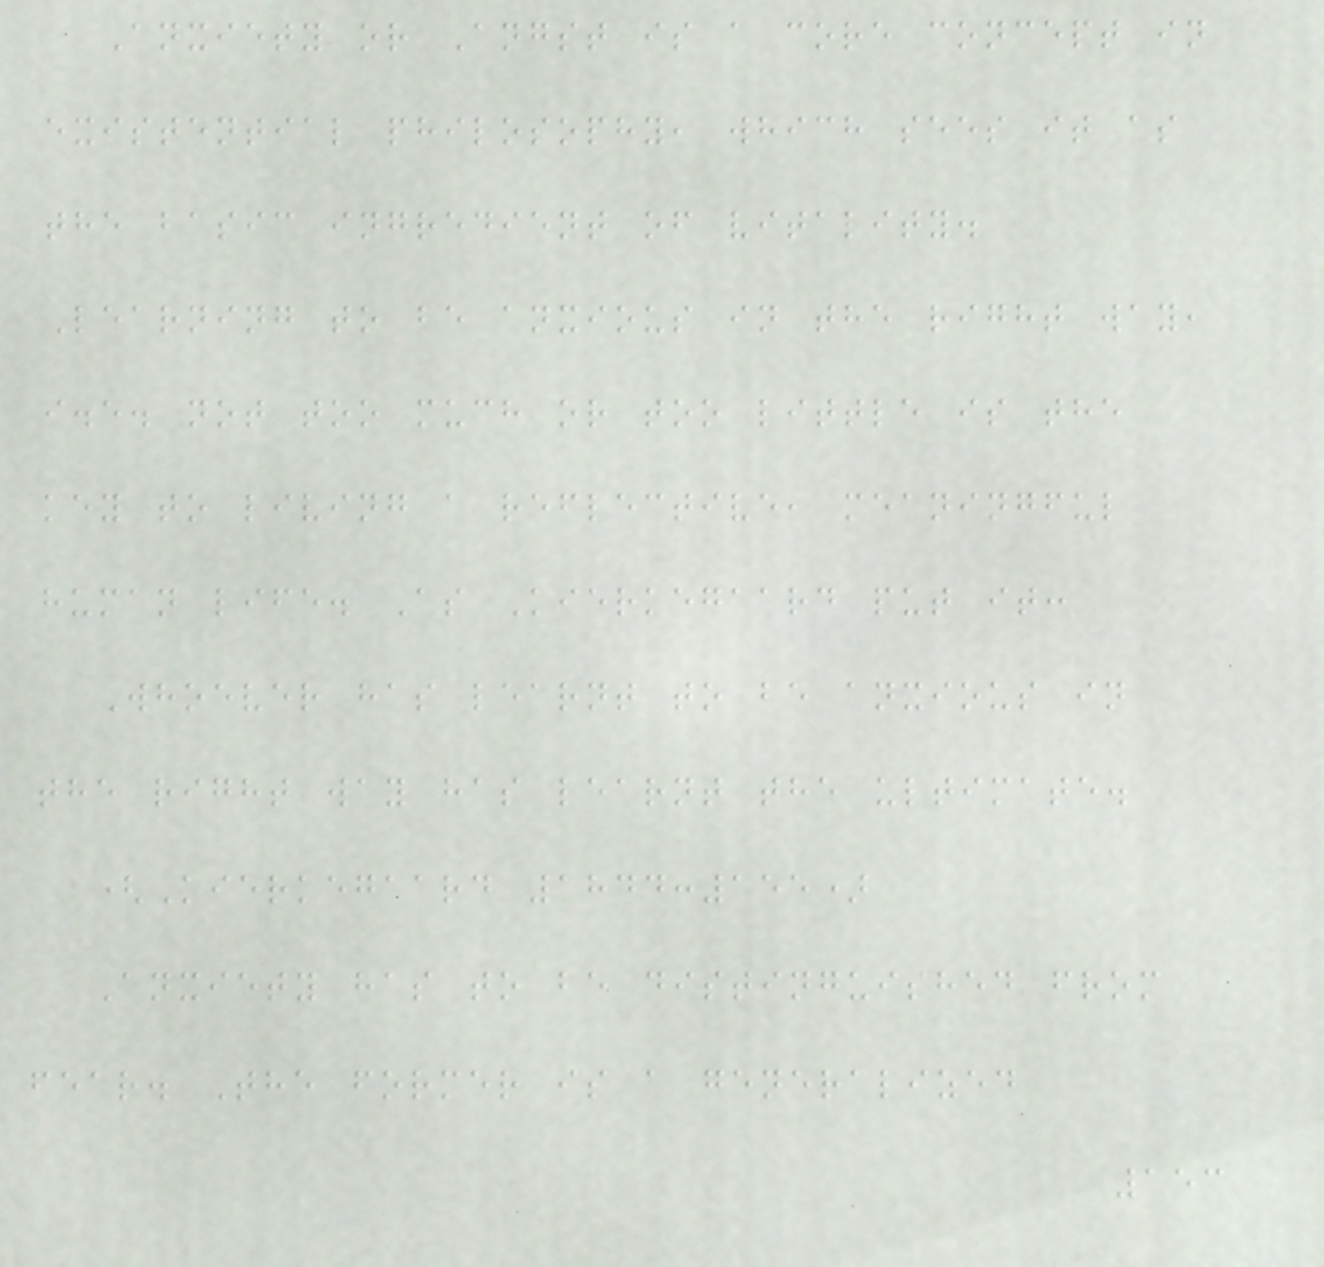Anxiety or Angst is a core concept in
existential philosophy, which sees it as
the basic ingredient of vitality.
Learning to be anxious in the right way,
i.e. not too much or too little is the
key to living a reflective, meaningful
human life. As Kierkegaard put it:
Whoever has learnt to be anxious in
the right way has learnt the ultimate.
(Kierkegaard 1844:155)
Anxiety has to be distinguished from
fear. The former is a generalized
153
